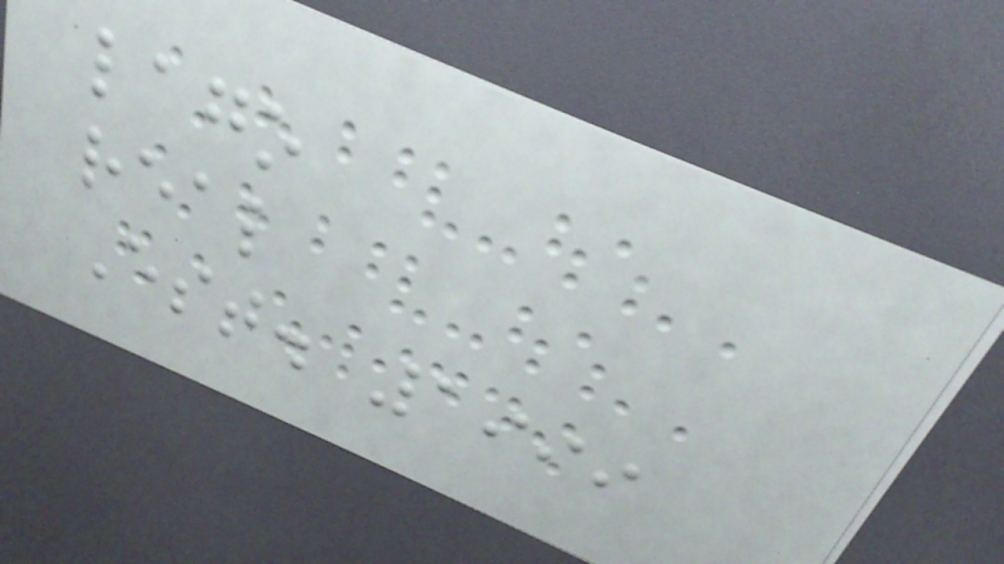lago
real
Est. 1999
